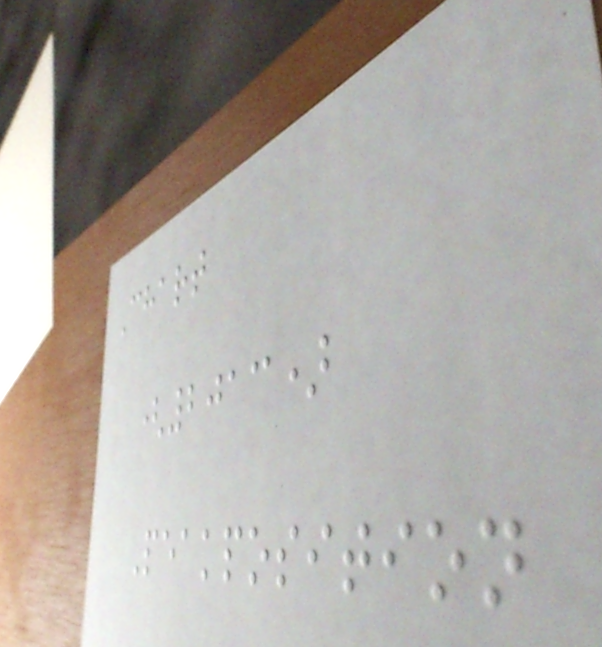Chart
(2013)
Peakposition
